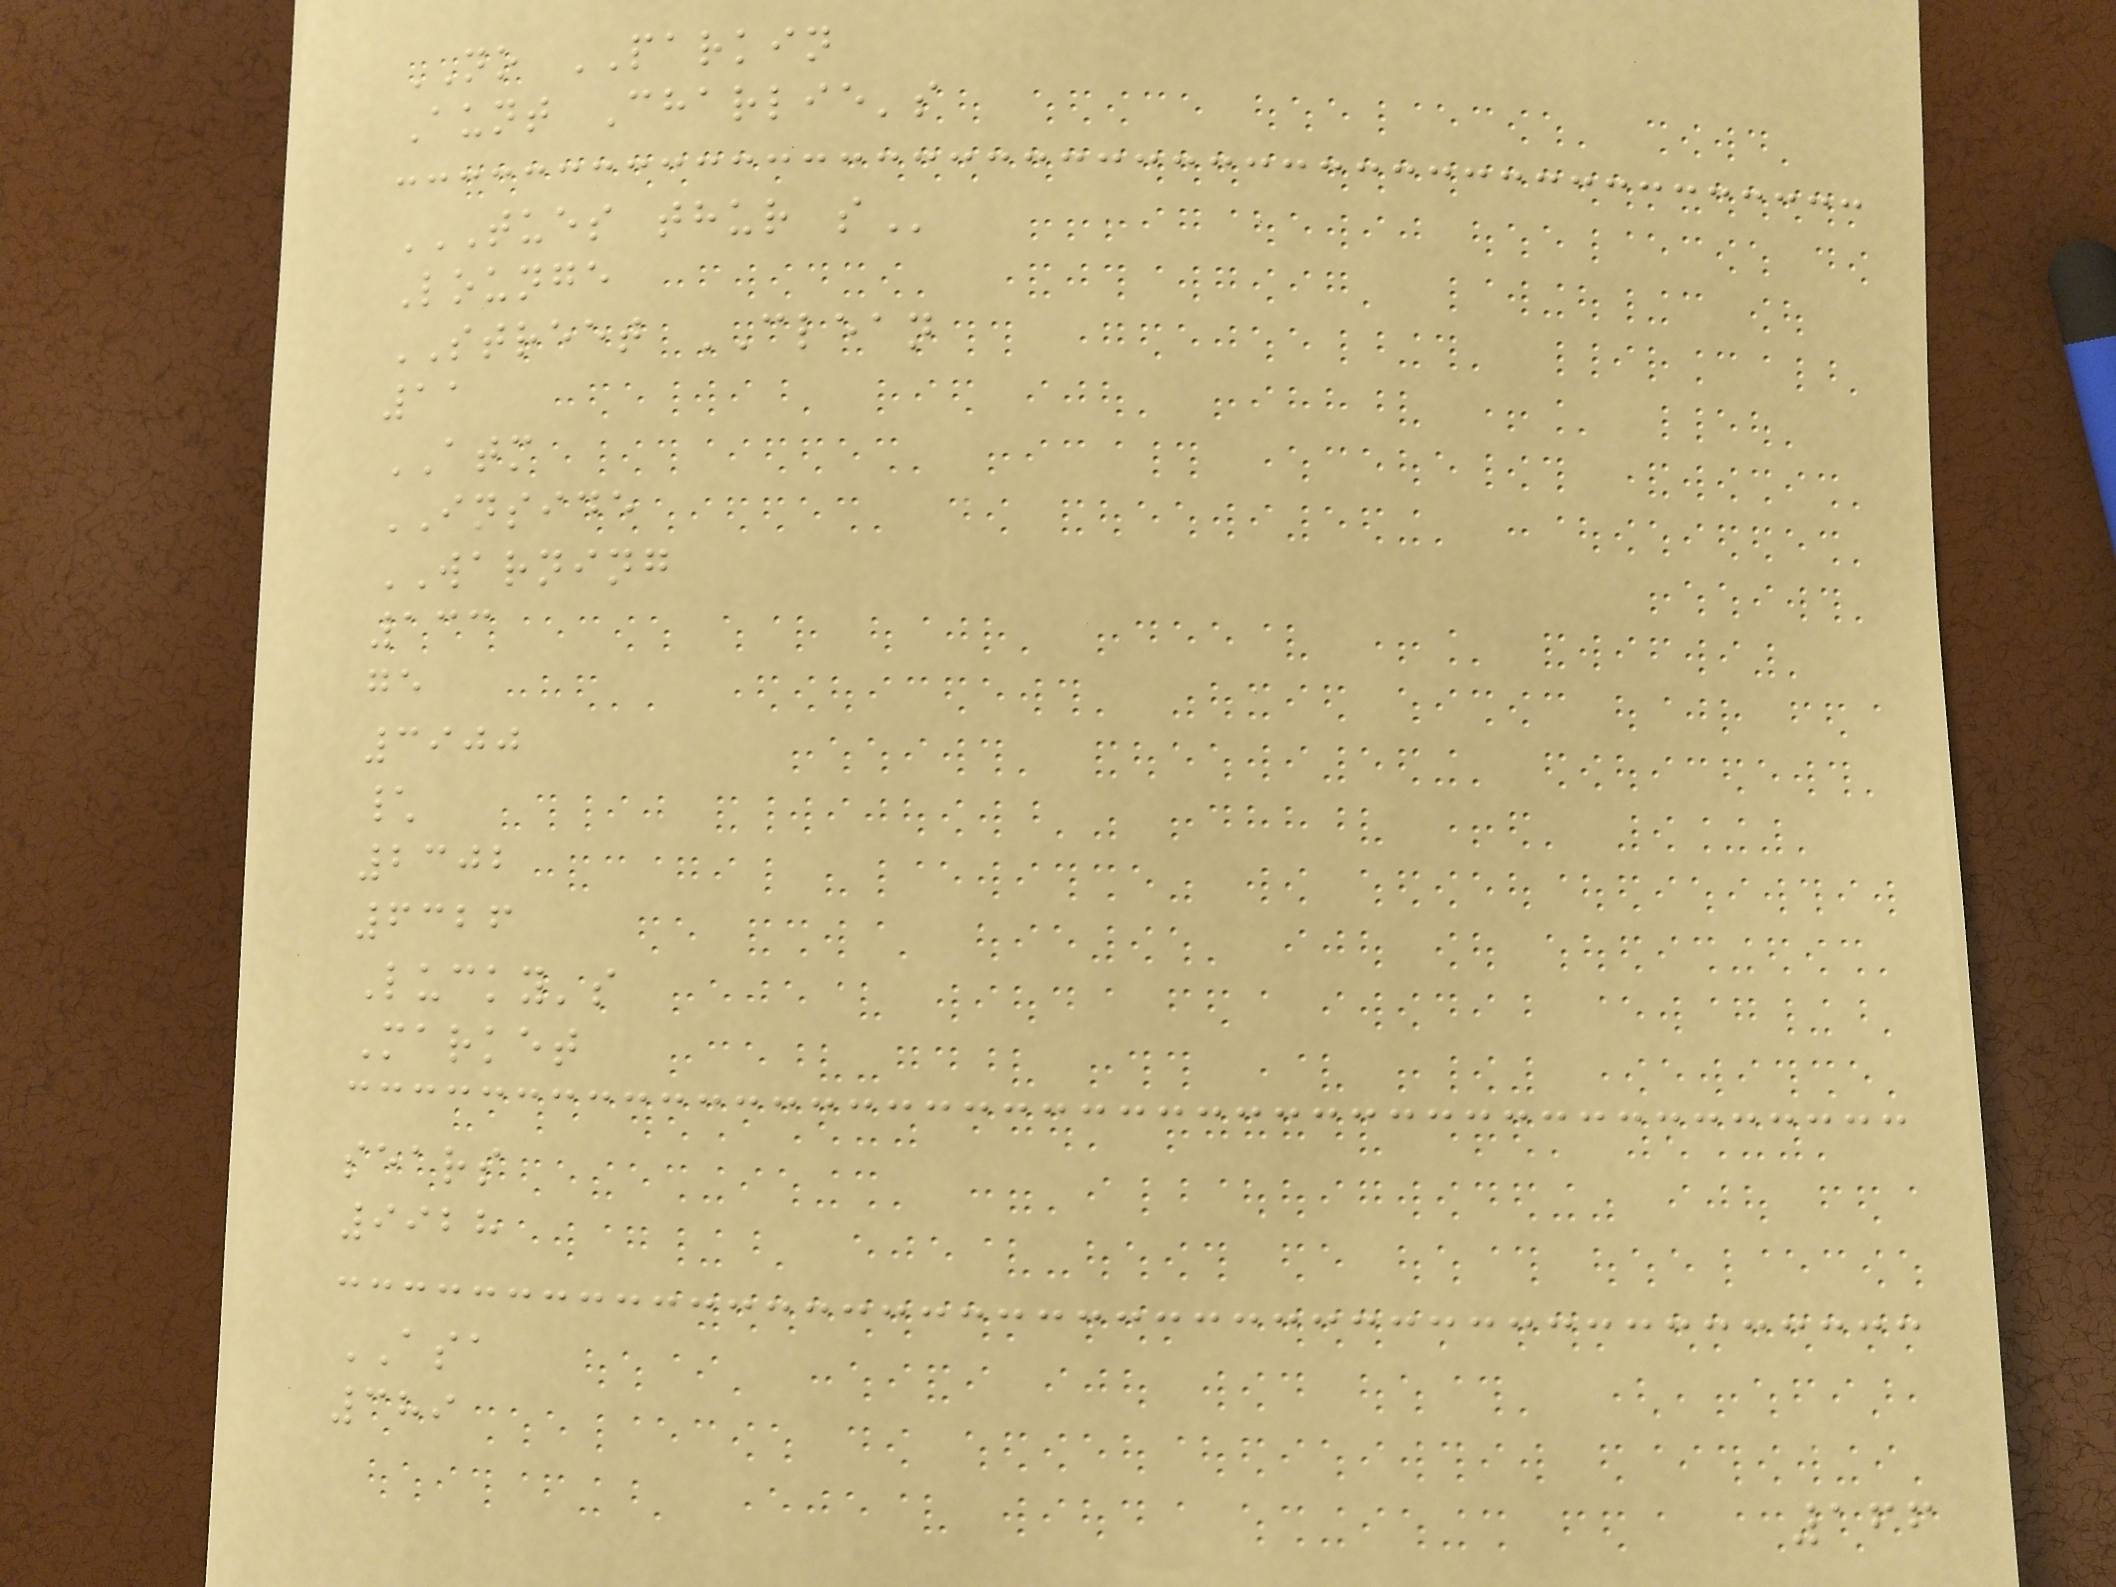NO PARKIN
Aunt Charlie's
TUES THUR S
Lounge
STREET CLEAN
11
ATM
INSIDE
WARNING
133
ge
3900
\
2302
6326
Lucky's
Market
sears
9928
ASA
389
166
